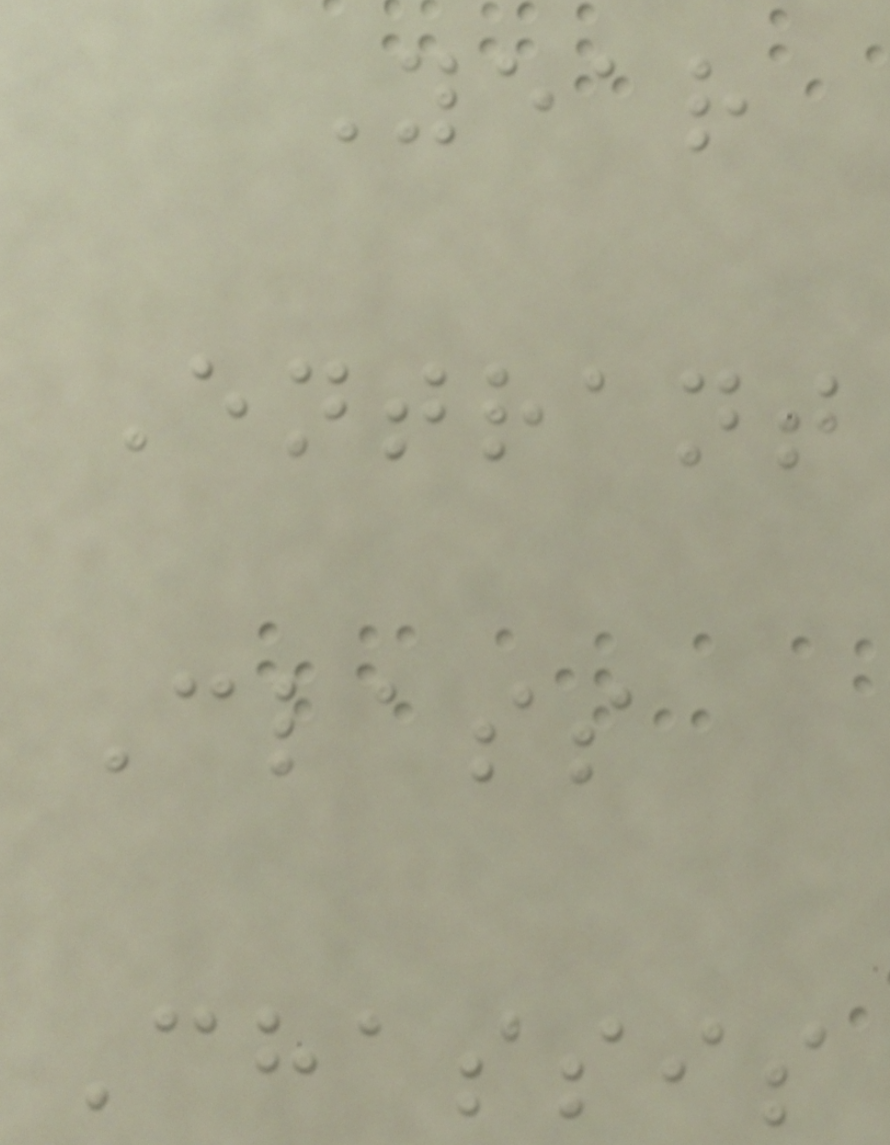Year
Entrant
Class
Chassis
